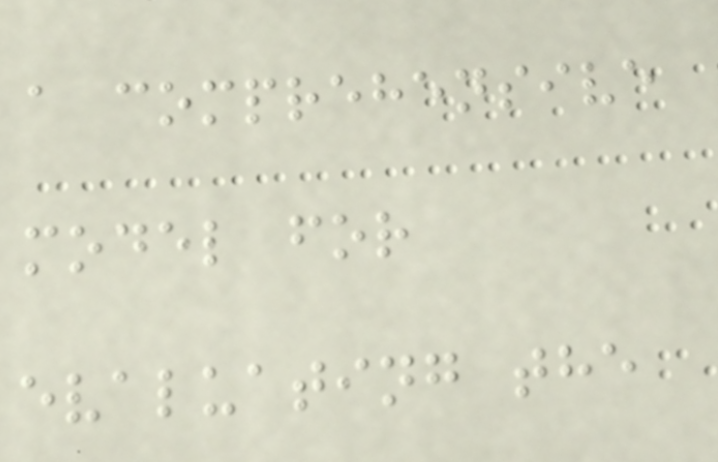a comprehensive
model for
evaluating the
